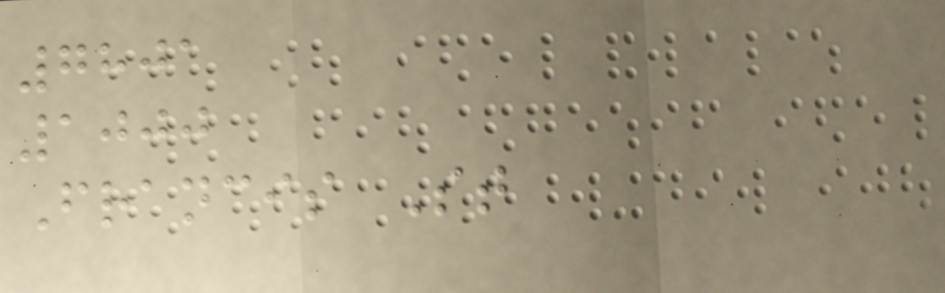7801
1000
Francis St
